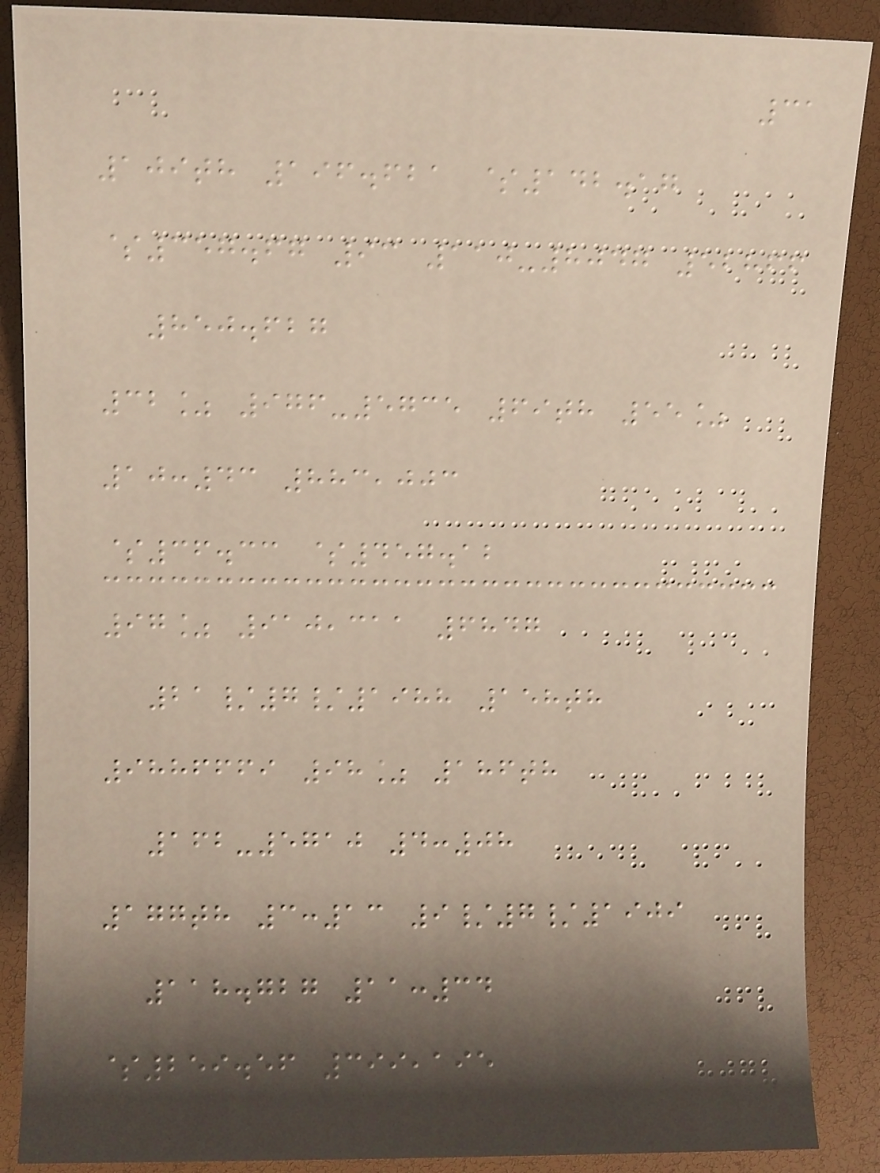31
109th 196.621 $142.17
$357.67 93 110-8047 52866
850.627
32% 976-5735 69th 55%
10:43 883,003
$36.33 $457.12
97% 910,311 6847
21/7/1988 158th
9886669 98% 186th
162-5710 4:08
177th 3:13 9/7/1909
118.727 11:34
$259.56 399,195
